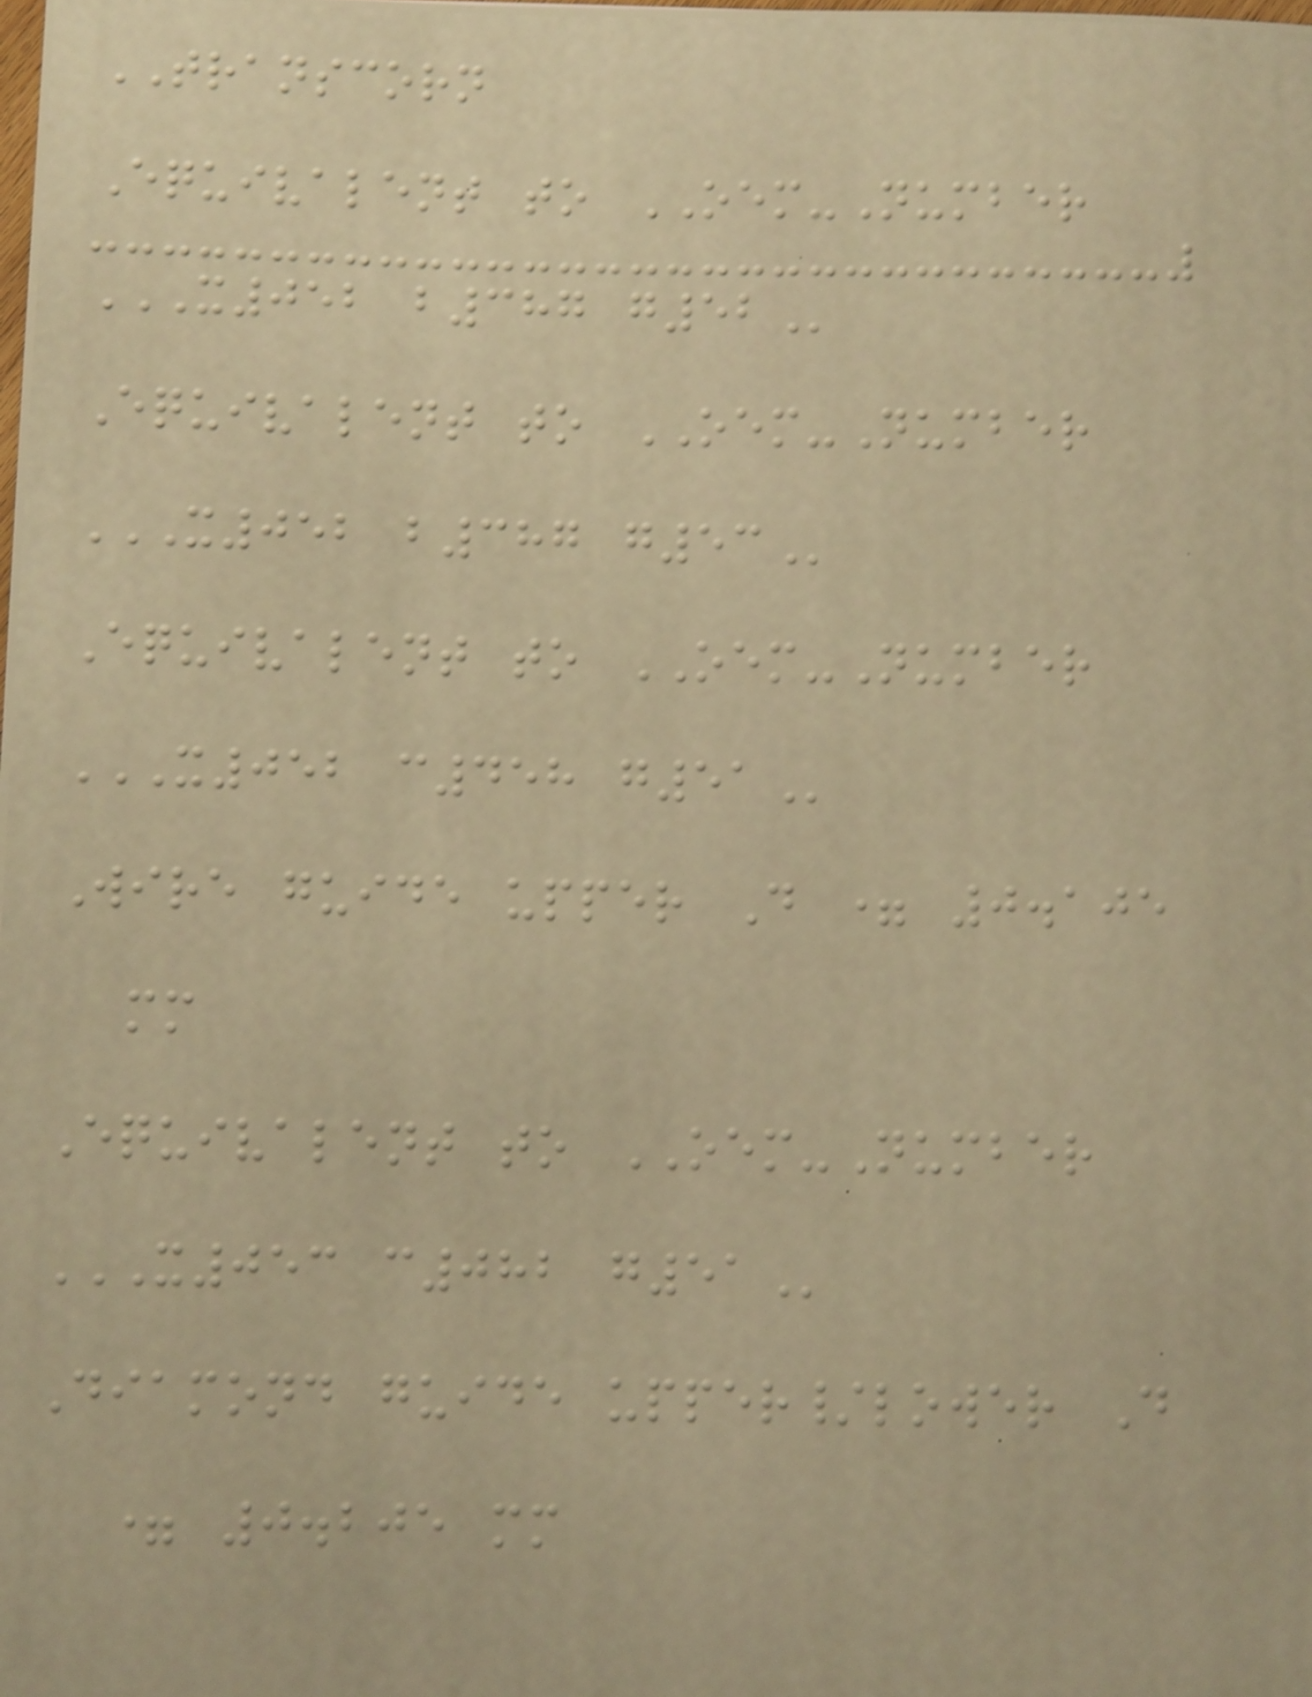TRANSCORN
Equivalent to OEM-Number
X052 B387 G52
Equivalent to OEM-Number
X052 B387 G53
Equivalent to OEM-Number
X052 C458 G51
Wire guide upper D = 0.105
mm
Equivalent to OEM-Number
X053 C082 G51
Diamond guide upper/lower D
= 0.205 mm
